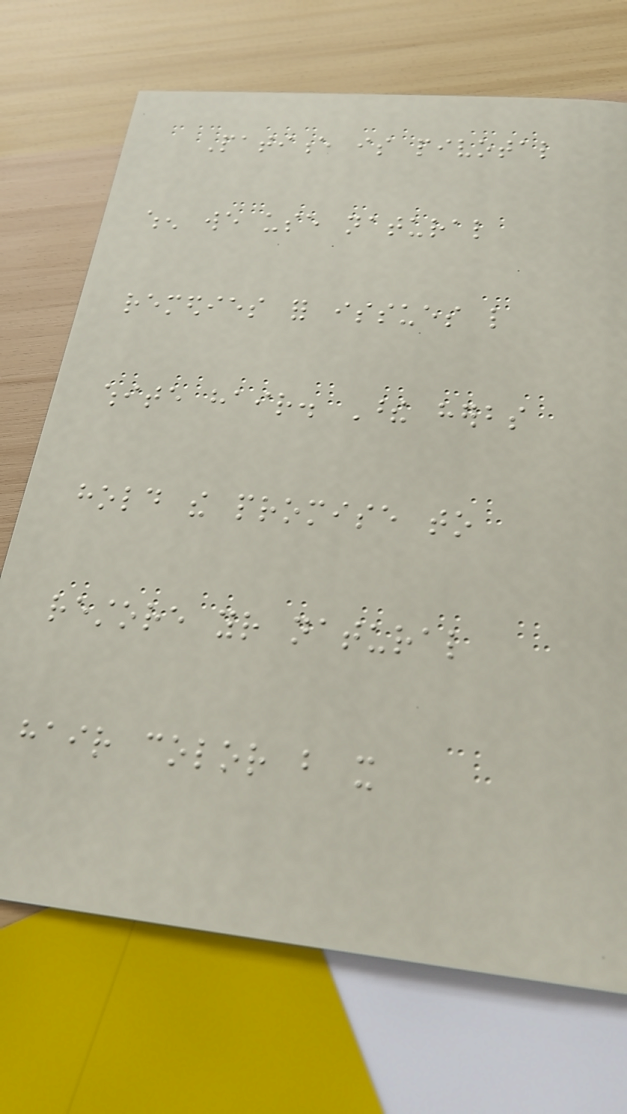Patience is pivotal
when we use natural
remedies for issues like
white hair. These herbs
hold the promise to
restore your natural
hair color but it
